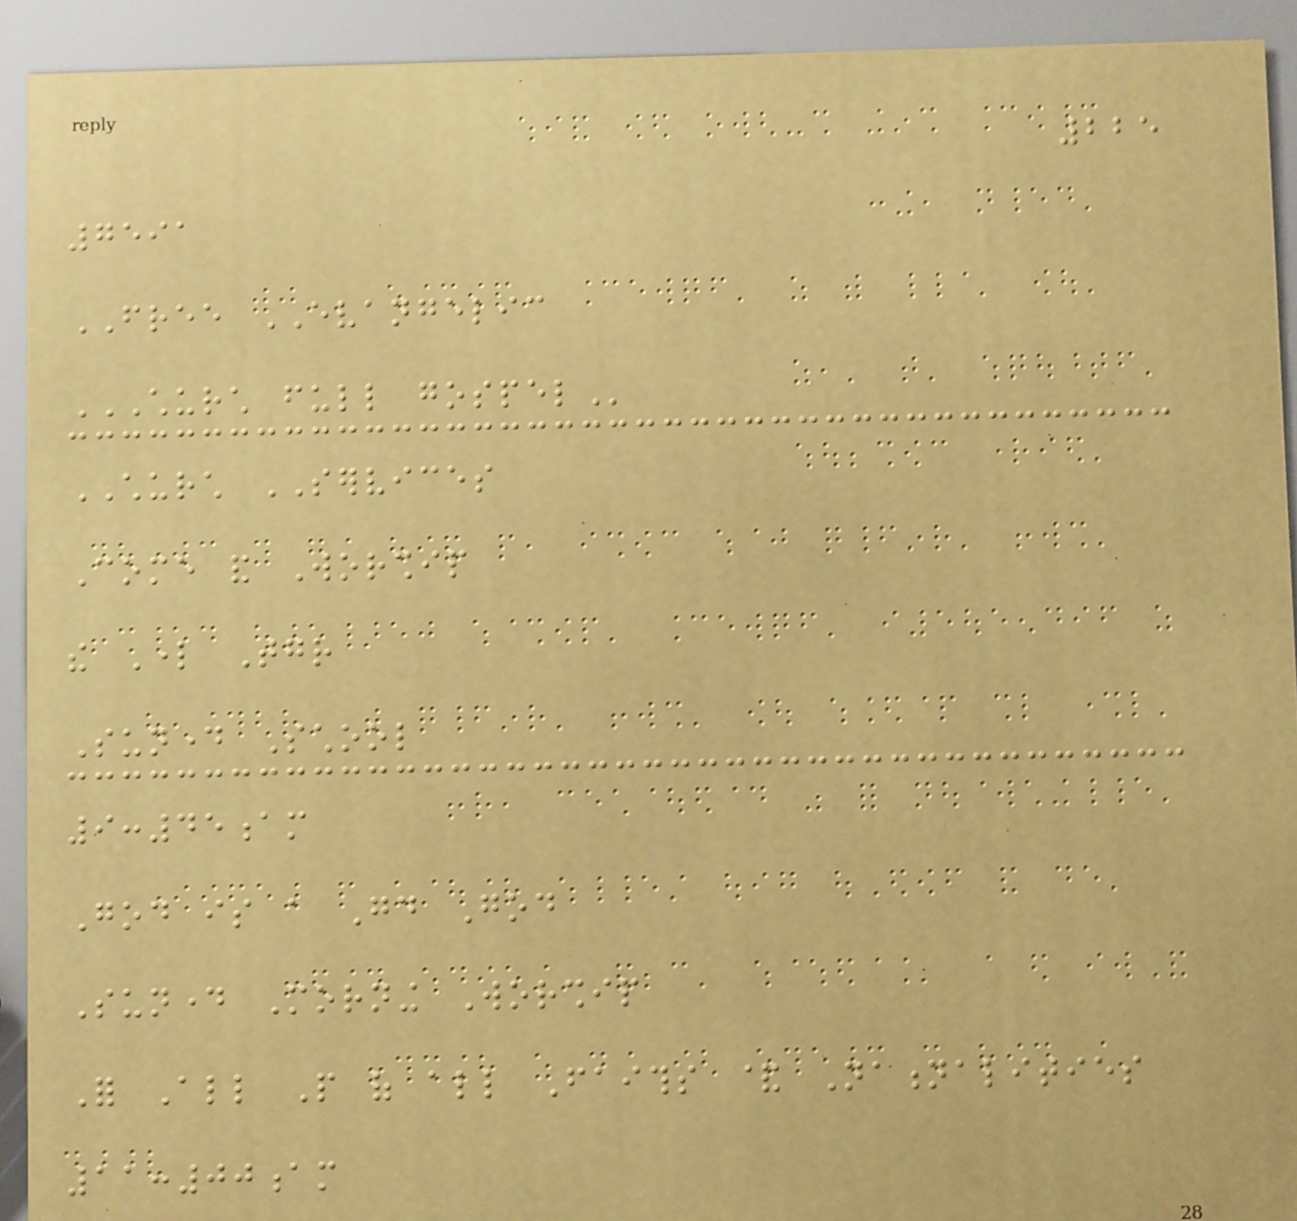225
7591
FREE EVANGELIC
CHURCH FULL GOSPEL
CHURCH SERVICES
Come and Worship
the Lord Together
Sunday School
9:45am
God is a Good God
Sunday Morning Worship
For All People of all Faiths & Nationalities
11:00am
